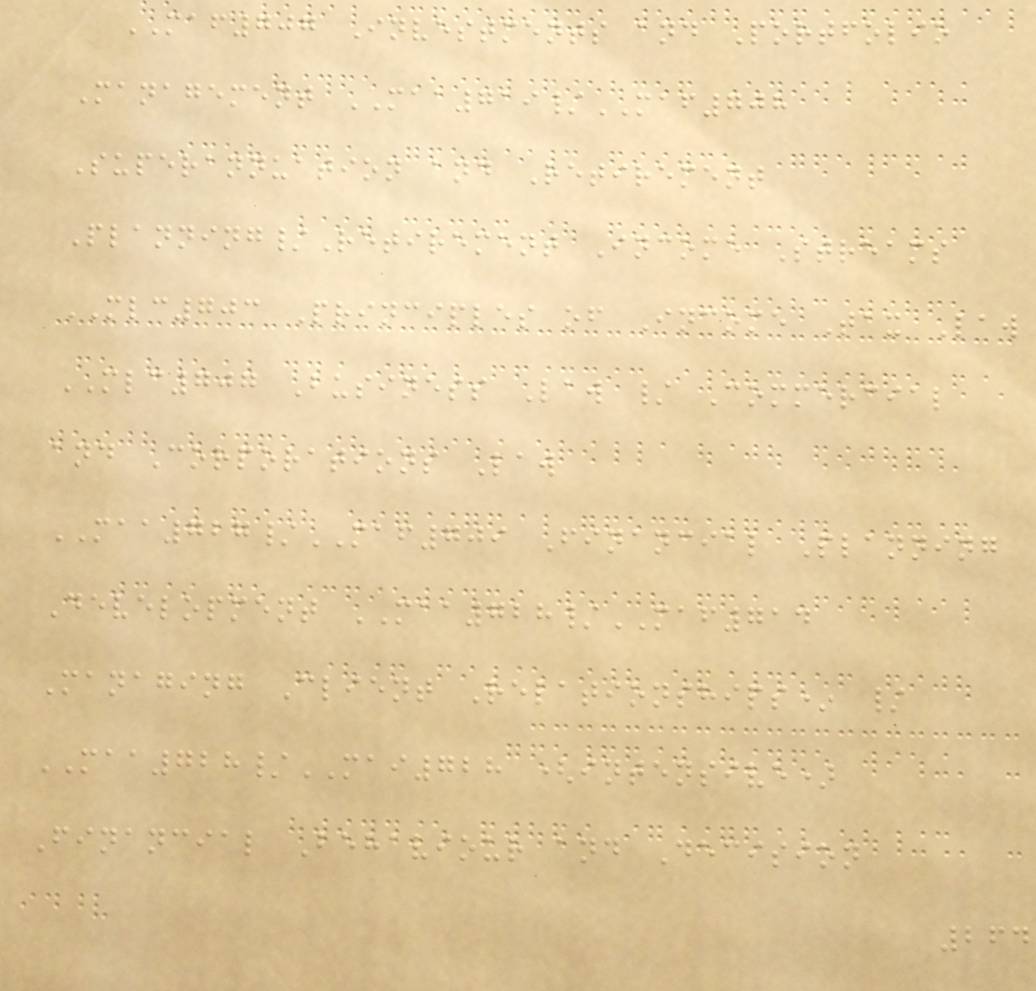MAF707 Investments and Portfolio
Management MAA719/MAF708
Superannuation and Retirement
Planning/Retirement Income Streams
MLC703 Principles of Income Tax Law
MLC707 Business Law / Commercial
and Corporations Law
MAA727/MAF709 Financial Planning
Development MAA728/MAF714
Managing Client Relationships* /
MAA728/MAI728 (intensive)
Financial Behaviour and Decision
264
